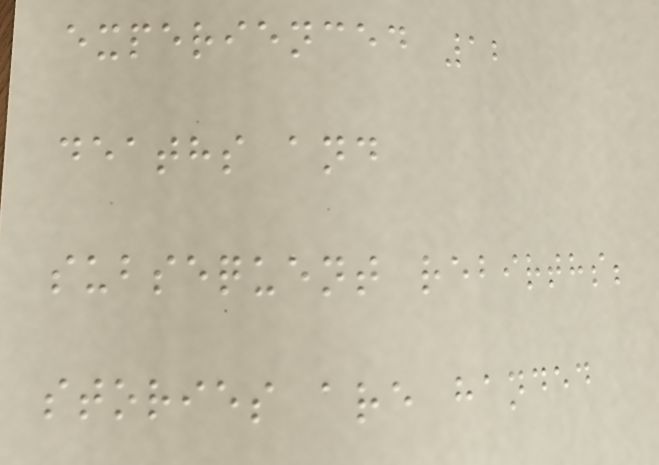experienced 12
deaths and
subsequent rebirths;
stories are handed
